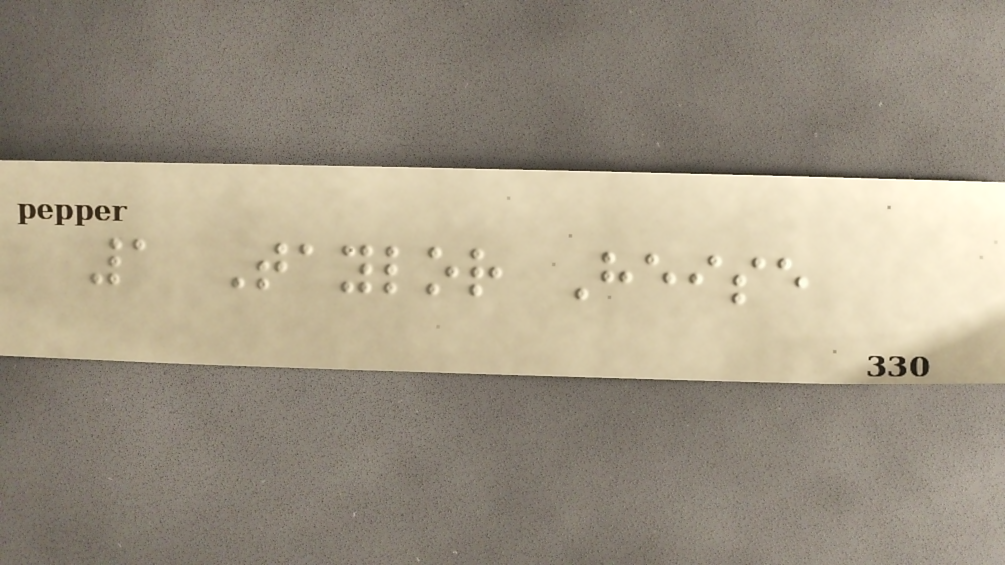1 Taylor Heise
